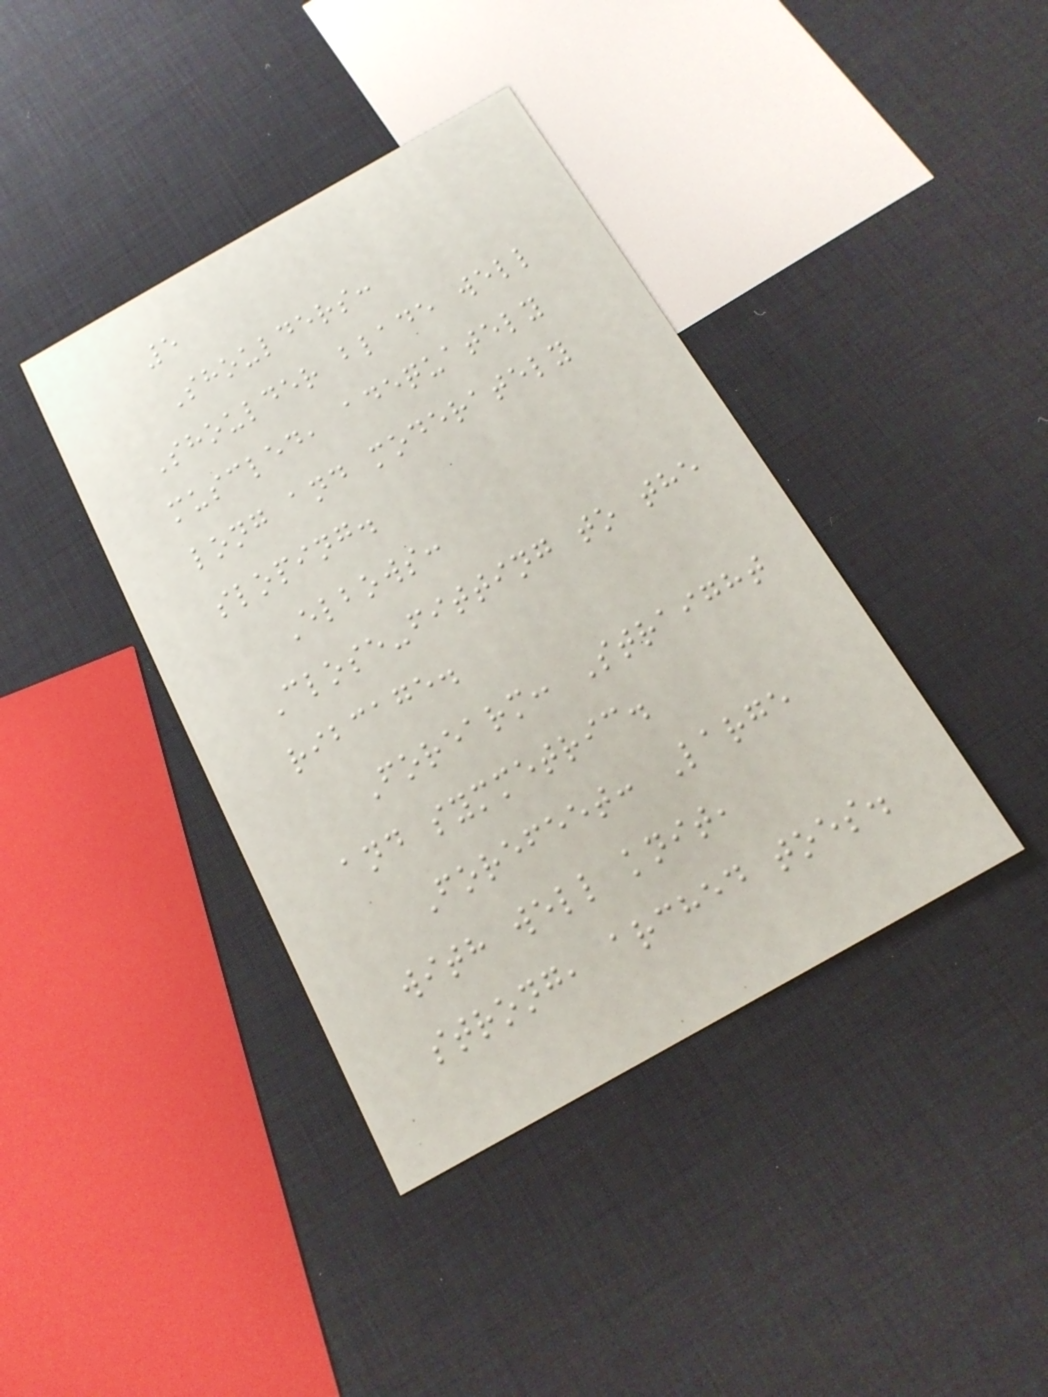5
Shoulders:
Shoulder blade well
muscled, adequately
long and moderately
sloping.
Elbows:
Close-fitting to the
ribcage.
Forearm: Straight
and symmetric.
Forefeet: Large
with well knit,
strong, arched toes.
